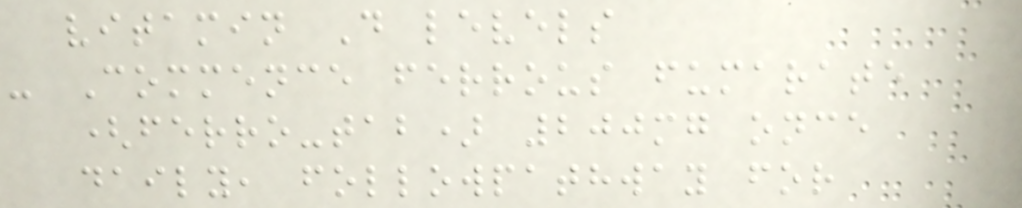vitamin D levels
- Commence ferrous fumarate
(ferro-tab) 200mg once
daily, followpathway for
